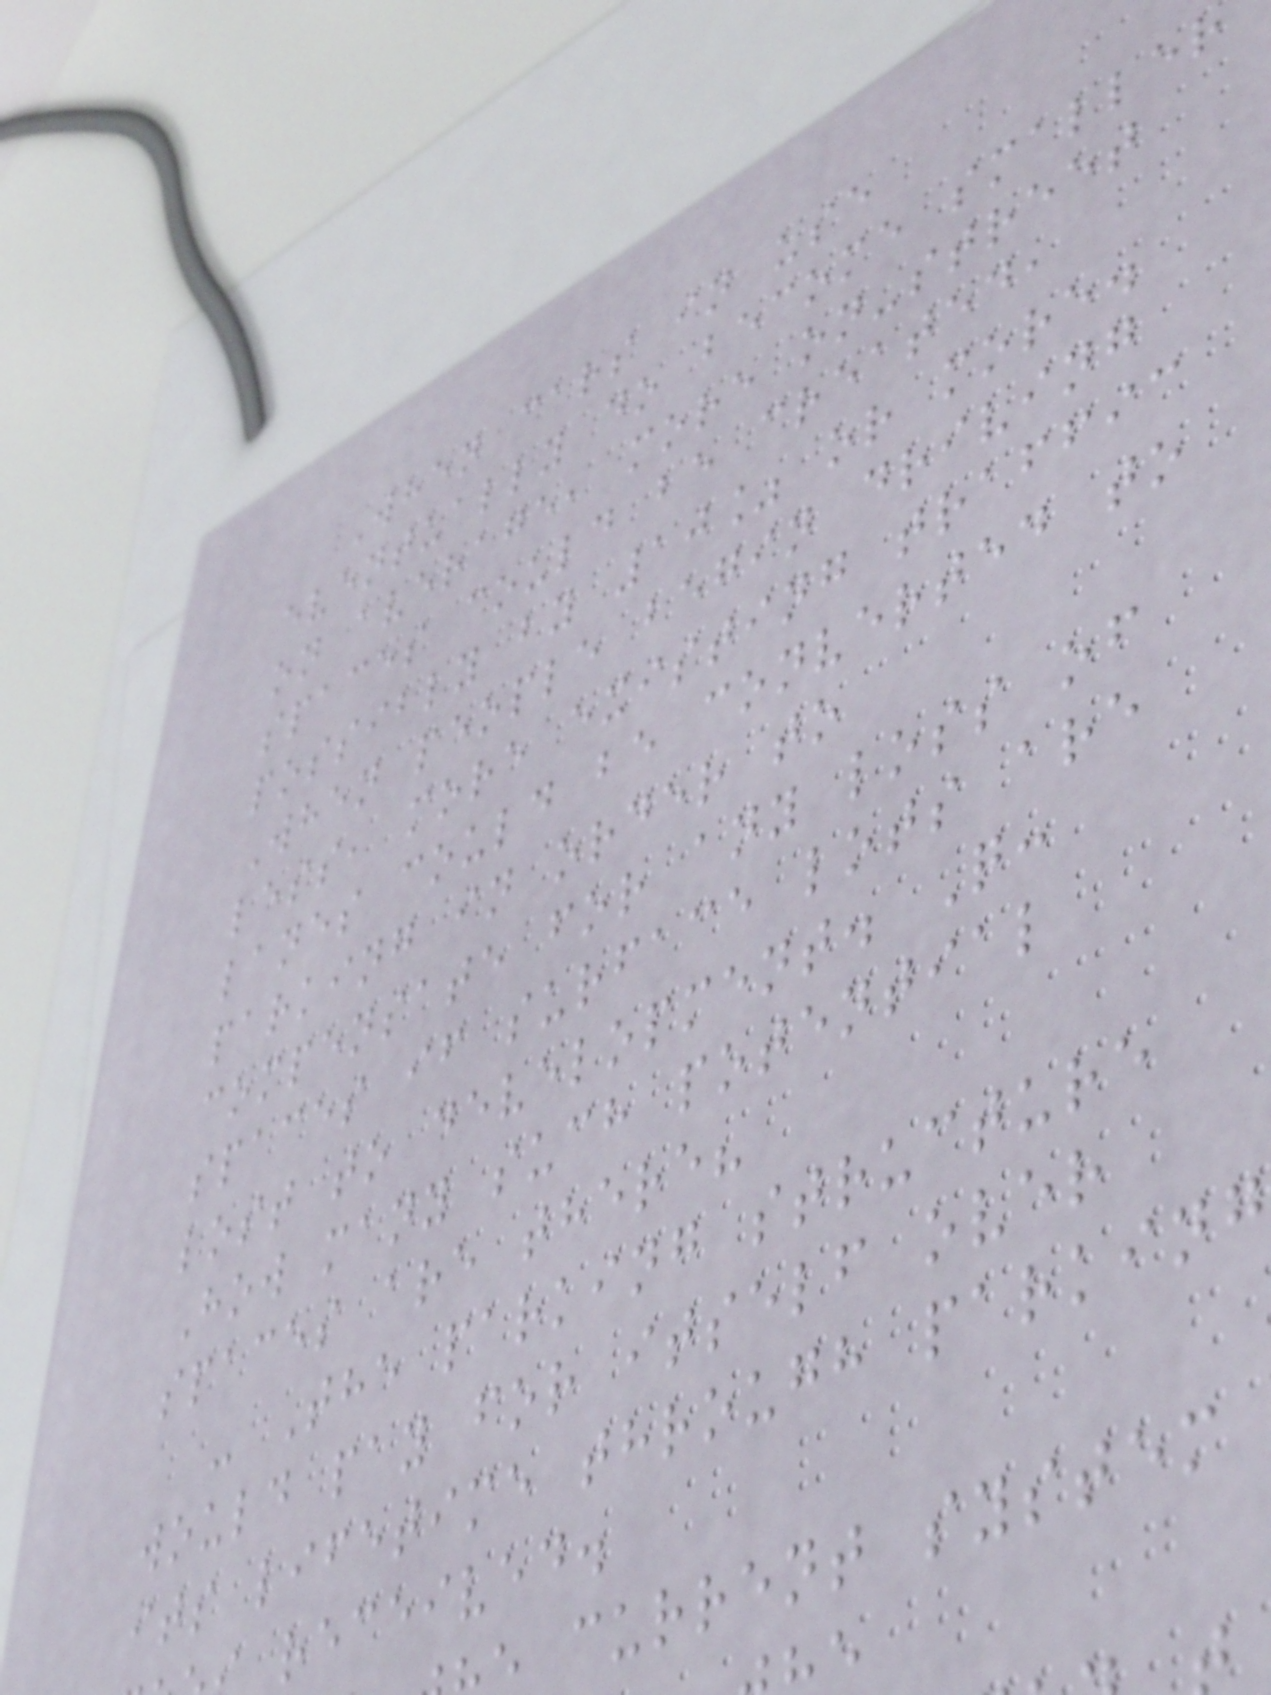When cars in use
eventually do become smaller
on average, more on-street
spaces could be created,
possibly by 10% or more.
When people begin driving
less, more existing traffic
lanes could be converted to
parking in order to
compensate for any loss of
spaces if surface lots are
lost to development. Q:
How many such potential
spaces are there?
- The parking structure
would pay for itself over
its lifetime through parking
received.
current system
